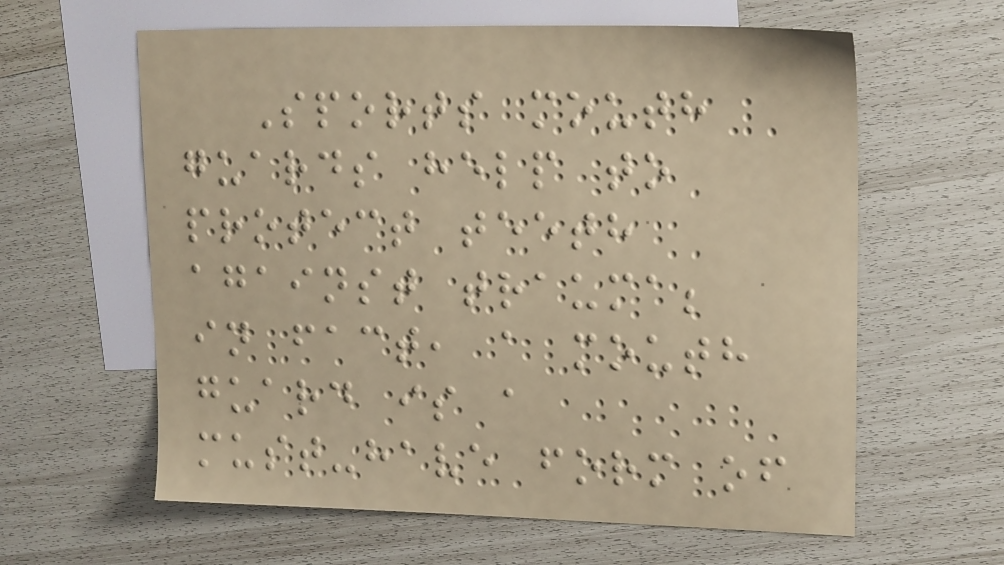Sports mouth
guards help to
protect teeth
against trauma;
in fact, a mouth
guard is a
must-have form of
